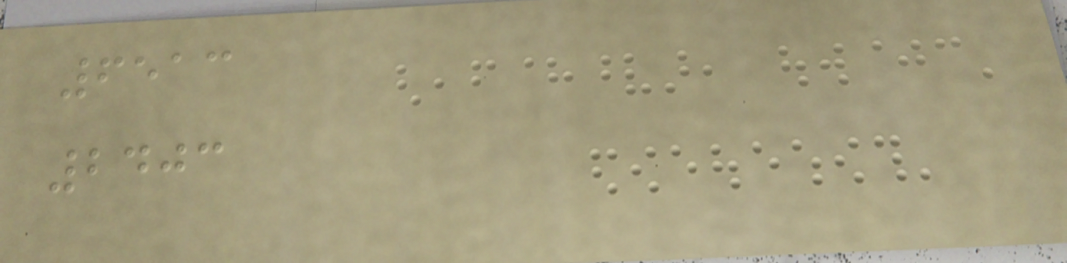6513
2403
